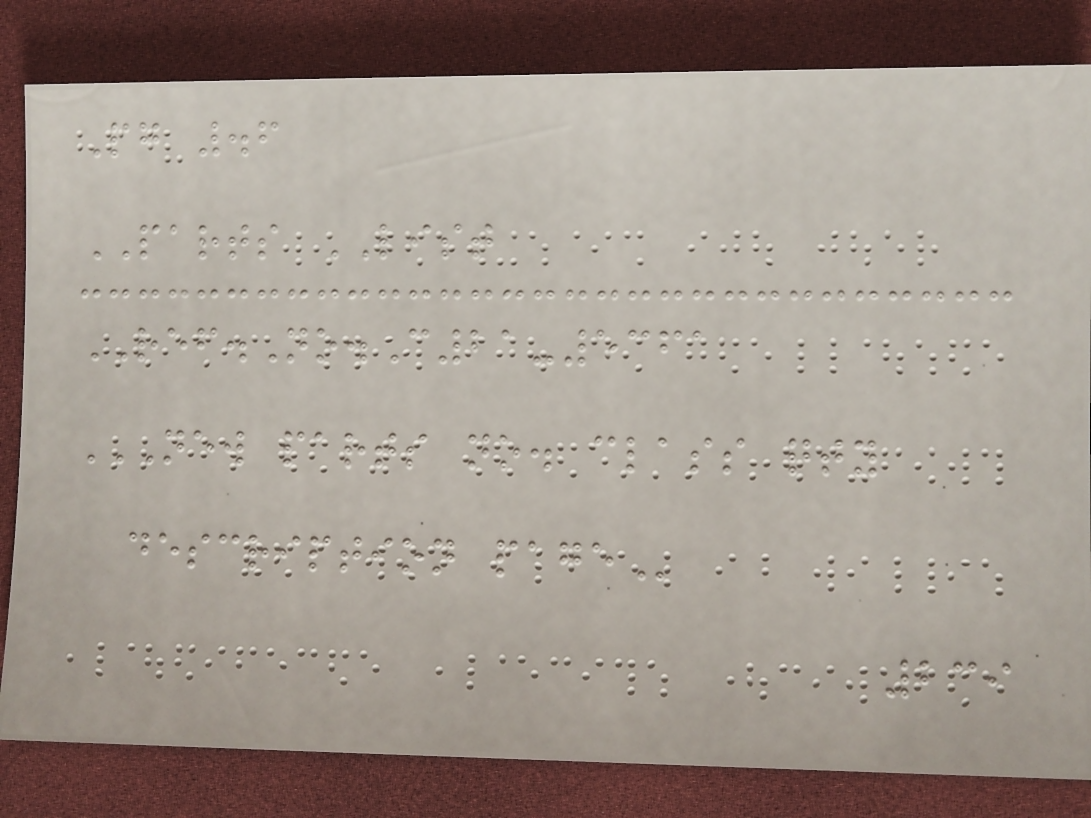Pg .6
PARTS LIST
REF.No.C21-5361
NEW PARTS NO. CLASS QTY
DESCRIPTION PAGE
239
